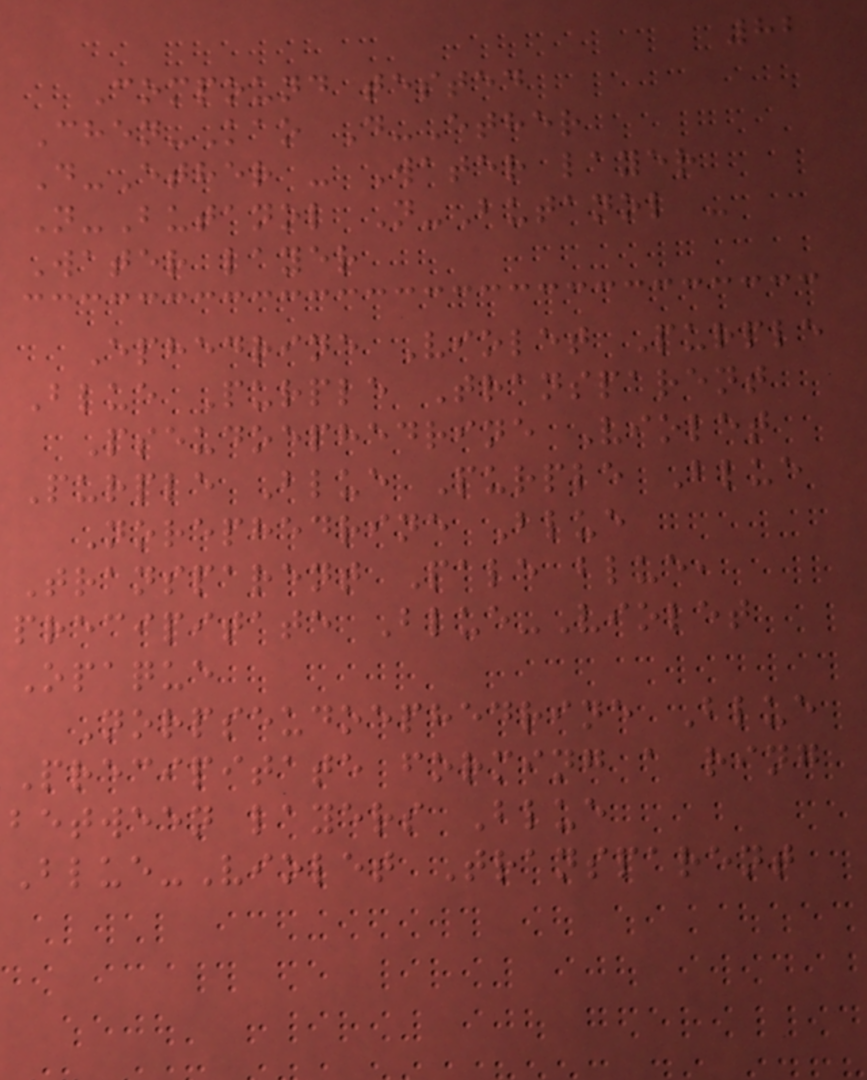82
Compound tested
Chen-Kao D-Ether
D-Ether - Water layer
N-Butanol N-Butanol -
Water layer
Ephedrine Violet Purple
Blue Purple Transparent
Pseudoephedrine Violet
Purple Blue Purple Blue
Norephedrine Blue
Transparent Pale blue,
precipitate Blue-Violet
Opaque
Norpseudoephedrine Blue
Precipitate forming a ring
between layers Blue
Blue-Violet Transparent
